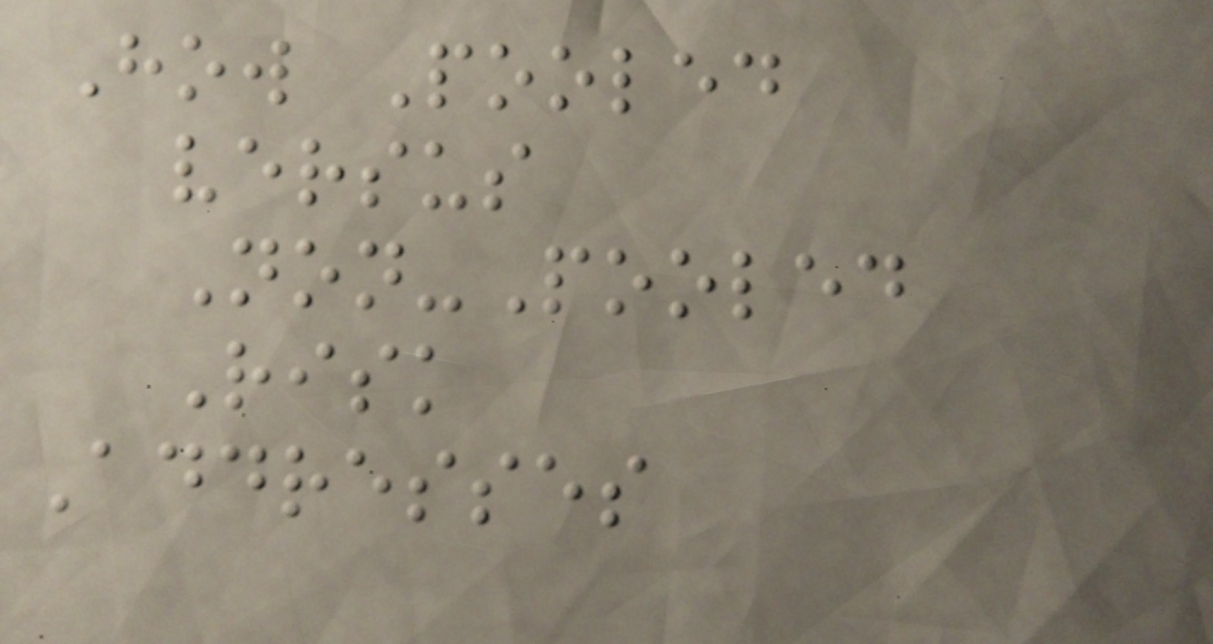How Pooled
versus
Non-Pooled
Risk
Addresses
